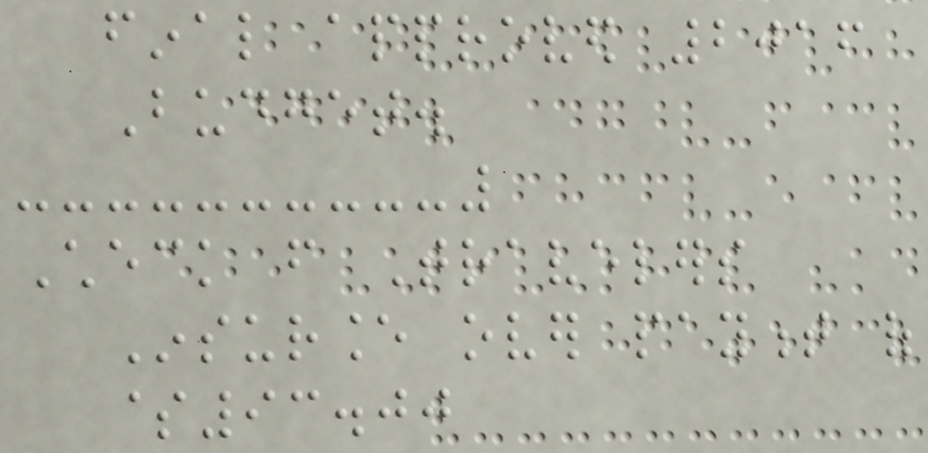final approved 2016
Budget.
Check from Travelers
Insurance over payment of
$93.00
